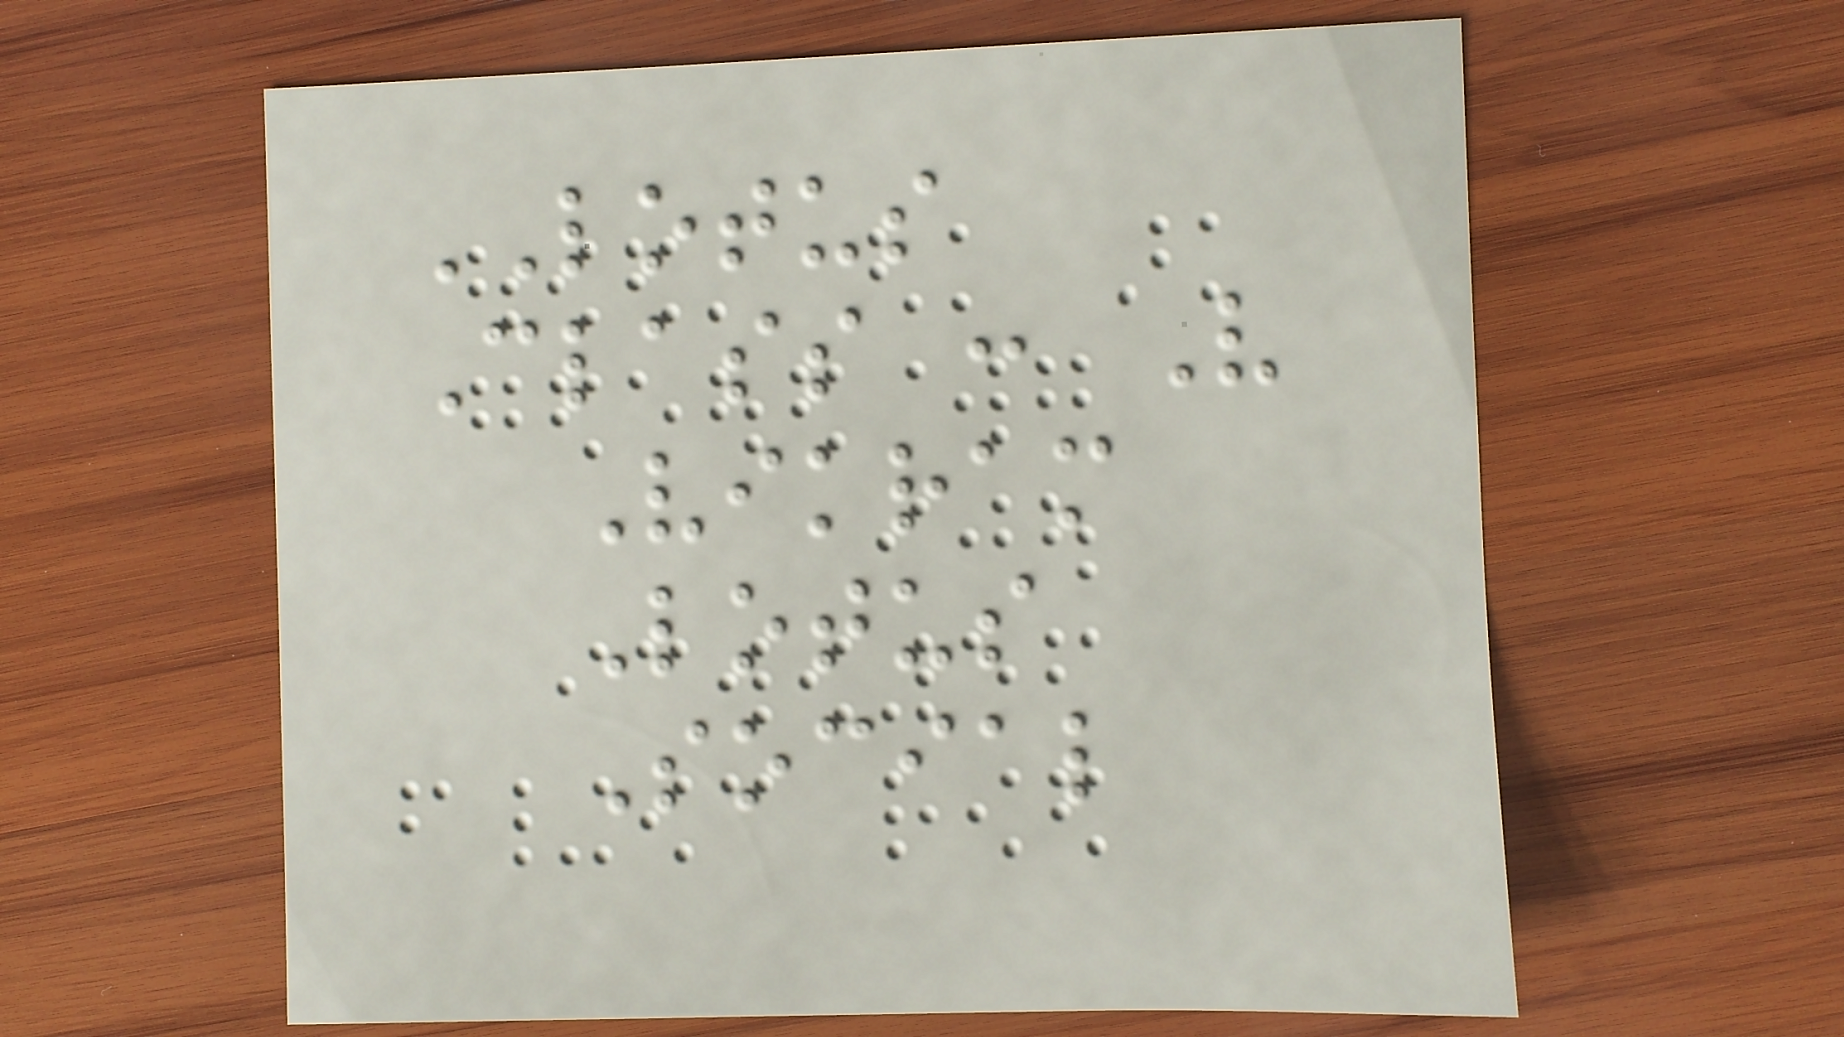LOTUS
Class : V
Vikram
Lotus
Social
